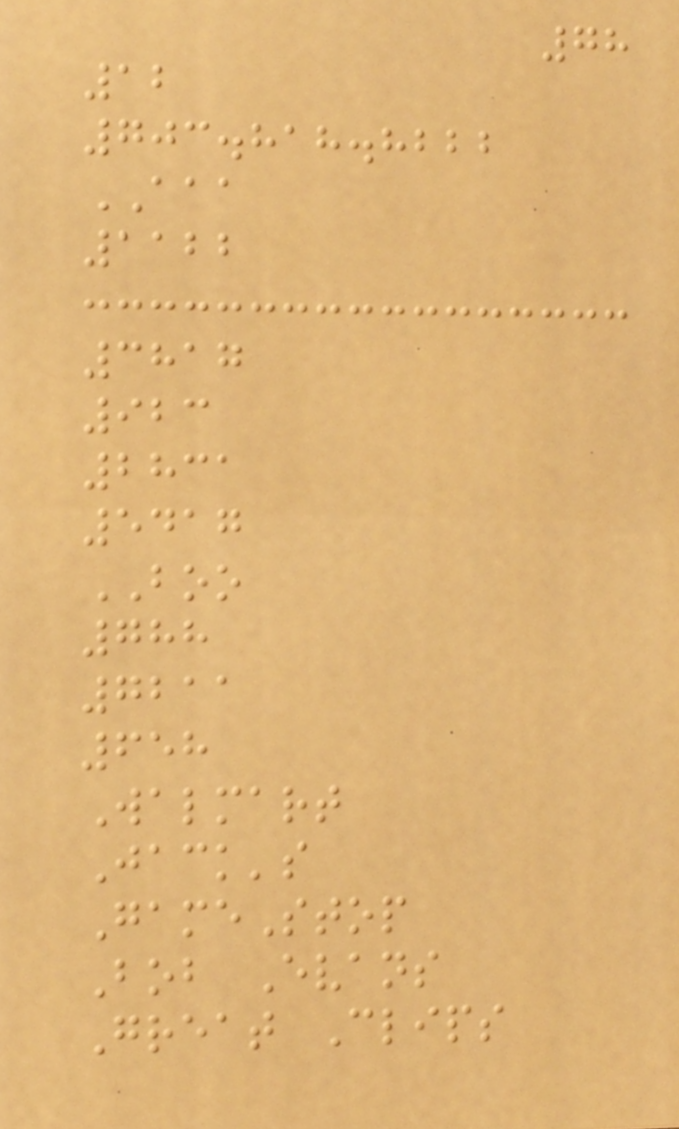78
12
703.818.8222
AAA
1122
3817
923
2831
5417
BOO
788
7211
658
Walmart
Jack's
GameStop
Bob Evans
Great Clips
